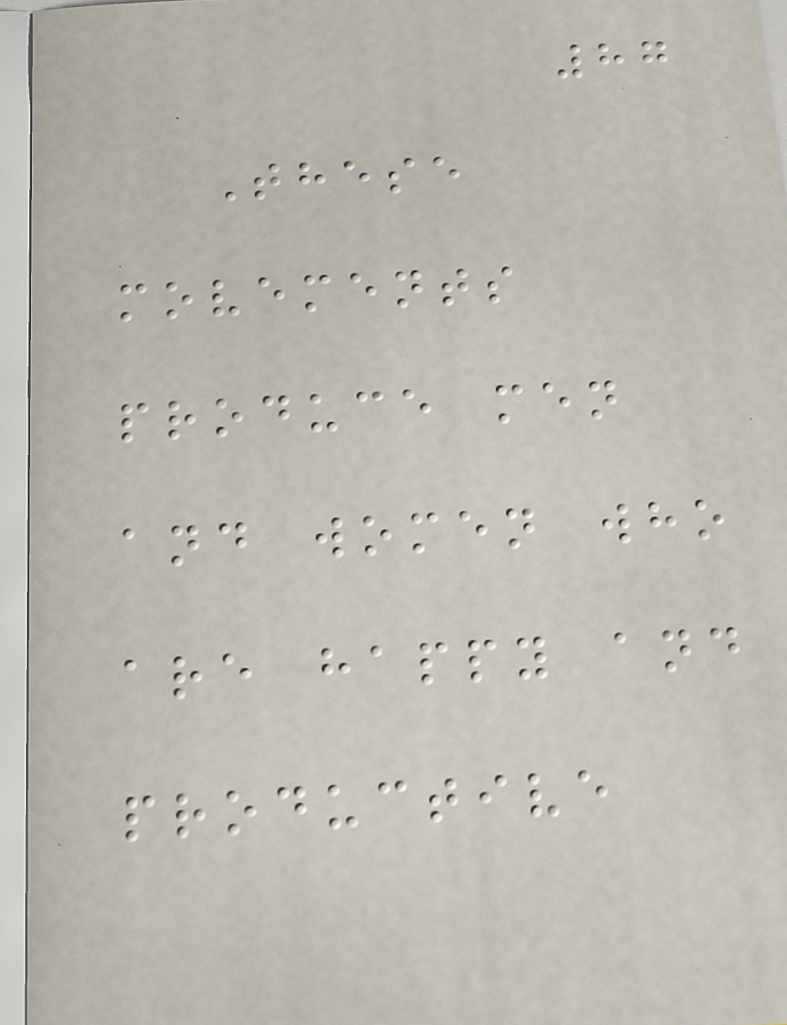87
These
movements
produce men
and women who
are happy and
productive
